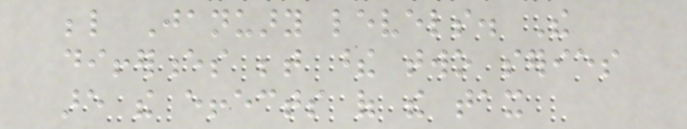below January levels. The
differences between these two series
are the effects of the tax
